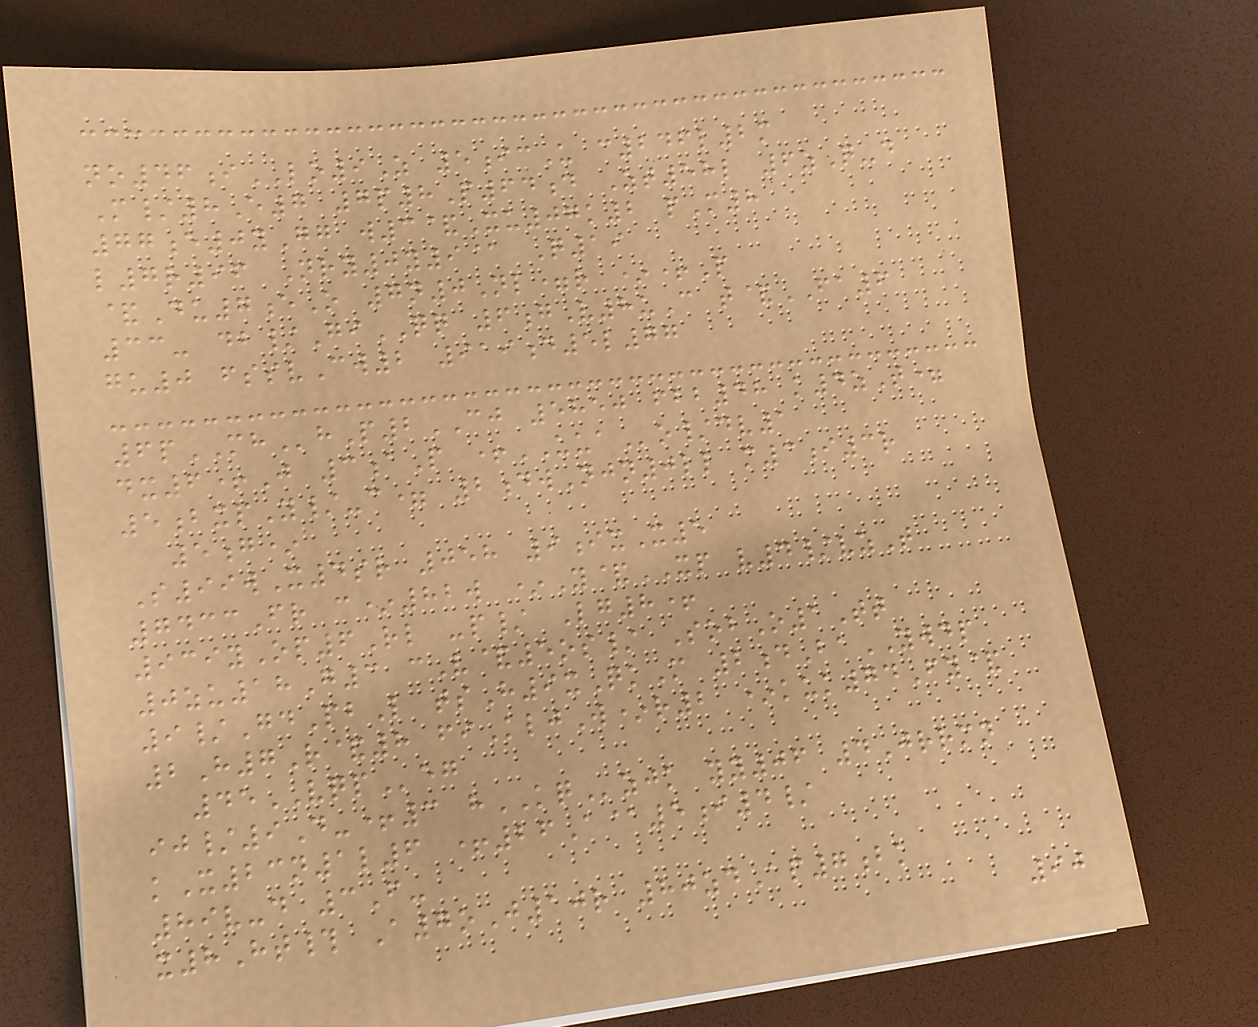no46iLO9Z 5icU c246l2m
M/8E7 7p8P64d Zt58l 6zQ-d
77e0yGg w3&Xu07k2 pM8
l7r96 Nry0y9@ Q19
&Du7eO 7n0Nl=r *+P
33- db/GiQQ 6gV8uC t&FA6
gu0 fssvCw2 919d5l77
6pMHhP2CJ 5850 fbb48 k4zT=
dx6+J 3aP +UUAo/dv1
5bxpY/-c= 2dwNjn0ll m3i3r
5g*
S99wX4sr 058 9ixX5
7433Fr c*82w *Y&XP v4/vzT
939yOp6Rl -p/ Lg8+
0zu18G3 cV&5os/ SobO1Tt
9/GdPbL tsH9xQkM 2dBaYWDP
2H7R&8 fiKljW*r2 *kuk74Fy&
45VQPeg
ij/9D-+3 hKQzjk yy06 4Jrrmn
kX23n1l6 +26A@5i4/
89v-d 3F-
x8Ht# A7oJ10r 80zdAp7bk
90
